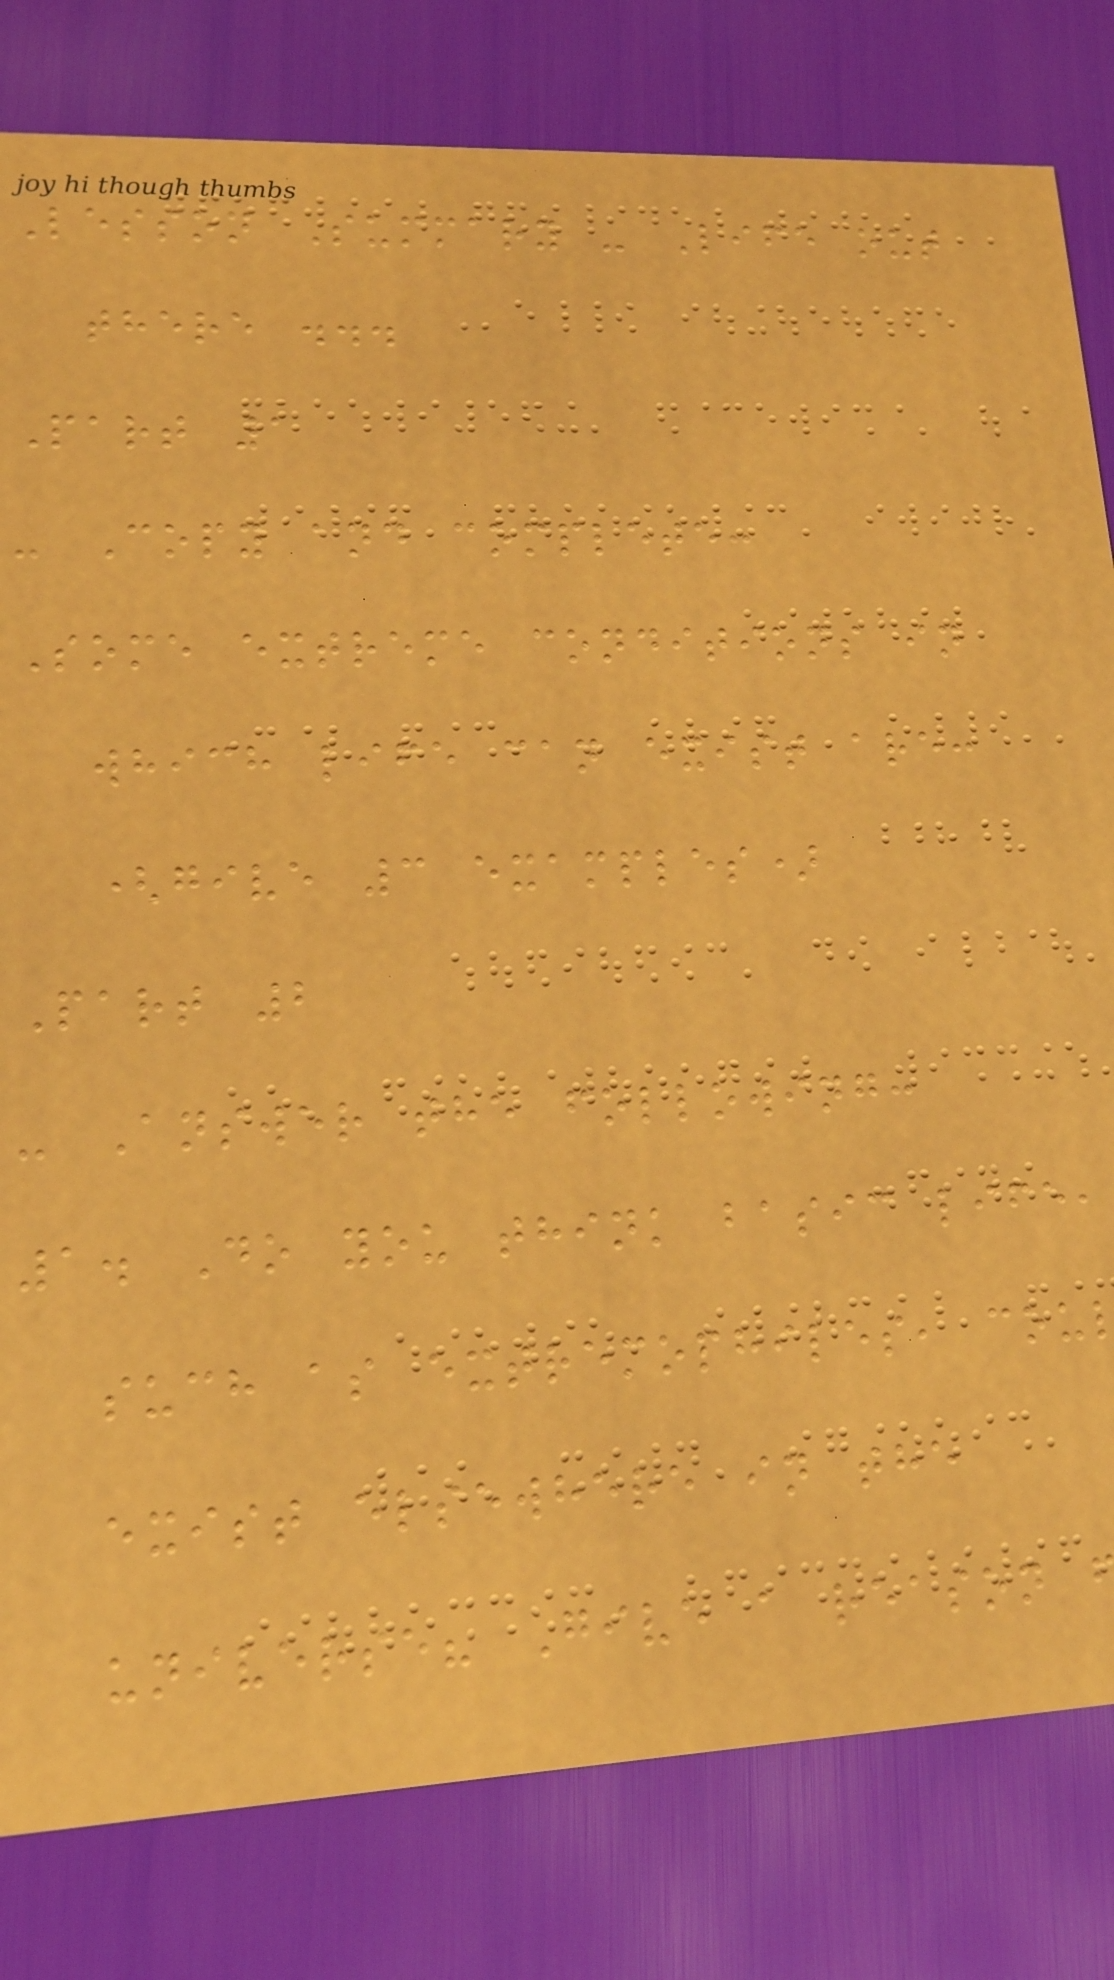Lesson Summary - Life out
there ...
Part 1
- Copy and complete:
Some extreme conditions in
which life can exist are:
(give 3 examples)
Part 2
- Answer the following:
1. Do you think basic life,
such as extremophiles, cou
exist elsewhere in the
universe? Give a reason
